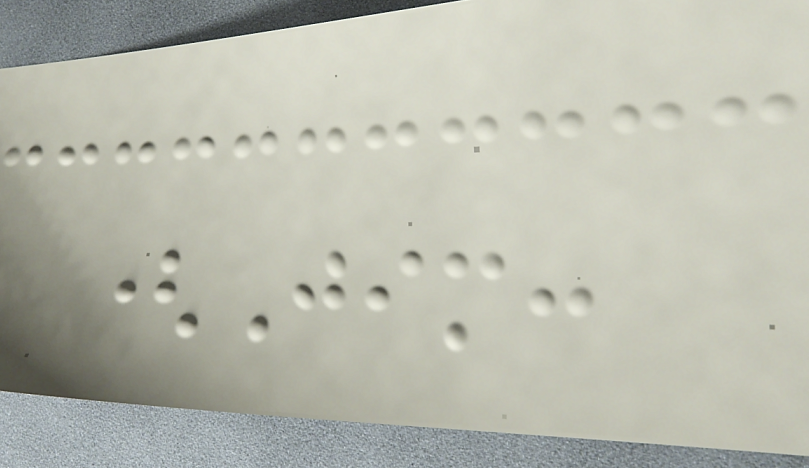(Jim:
